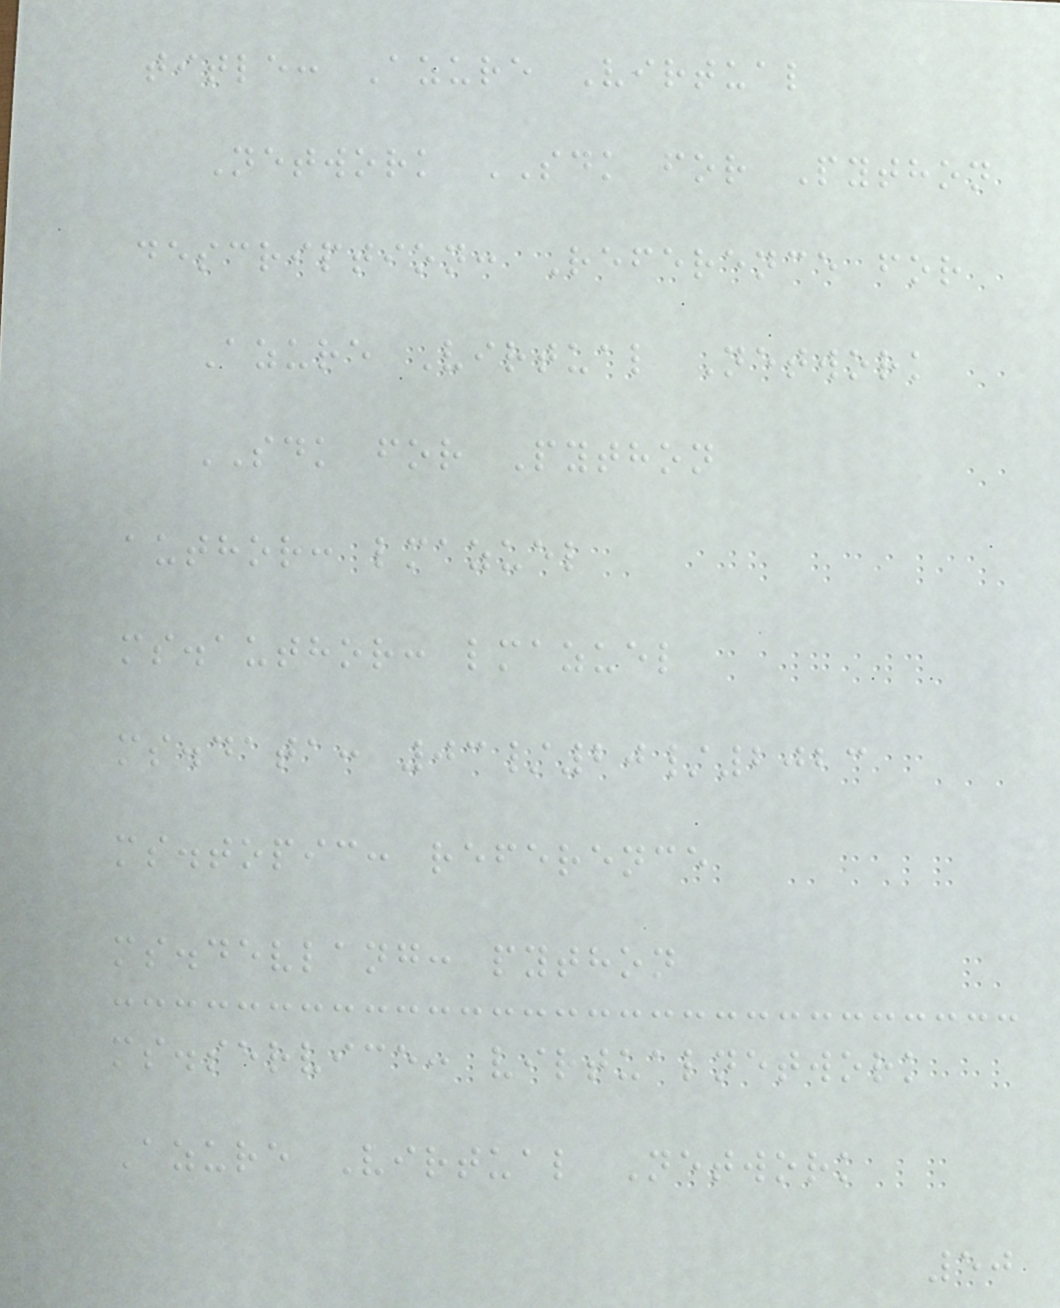title: Azure Virtual
Network SDK for Python
description: Reference for
Azure Virtual Network
SDK for Python
author: lmazuel
ms.author: lmazuel
ms.data: 03/20/2023
ms.topic: reference
ms.devlang: python
ms.service: virtualnetwork
Azure Virtual Network
50
